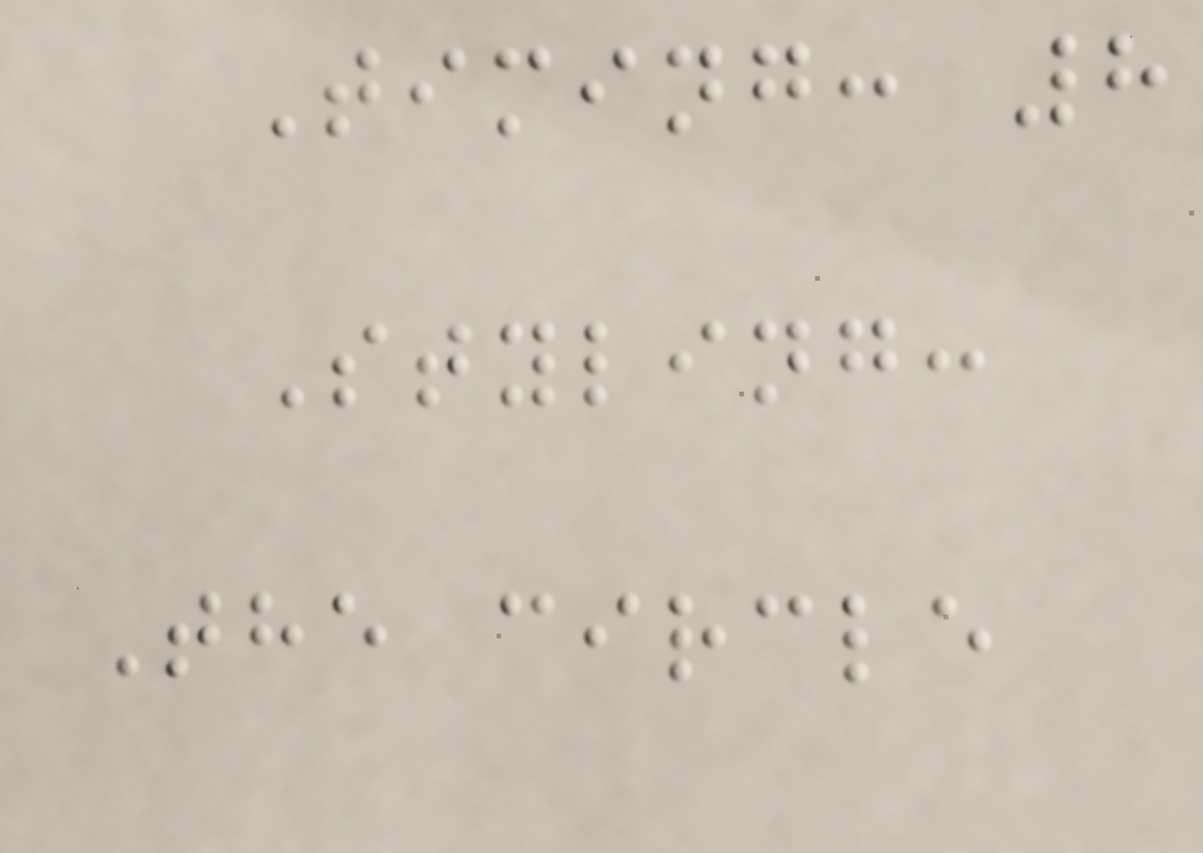Timing: 8
Styling:
The circle
